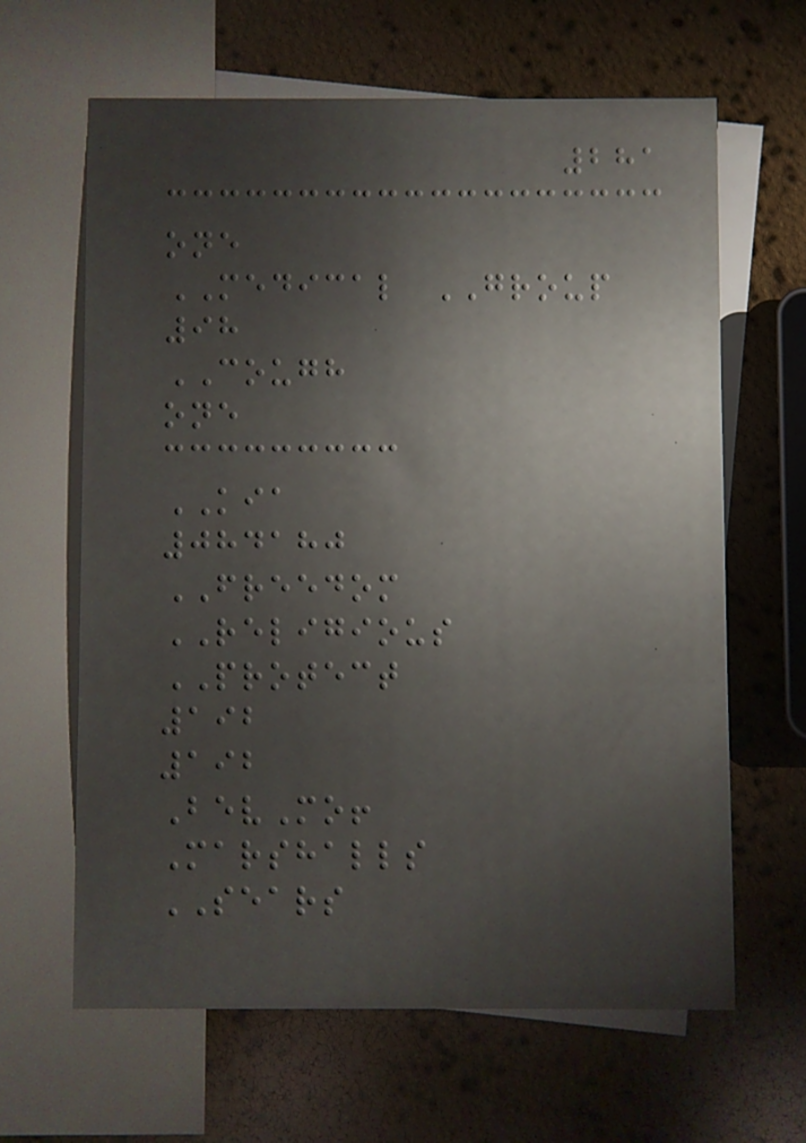281
one
MEDICAL GROUP
98
COUGH
one
KIA
084180
FREEDOM
RELIGIOUS
PROTECT
192
192
BevMo!
Marshalls
SEARS
